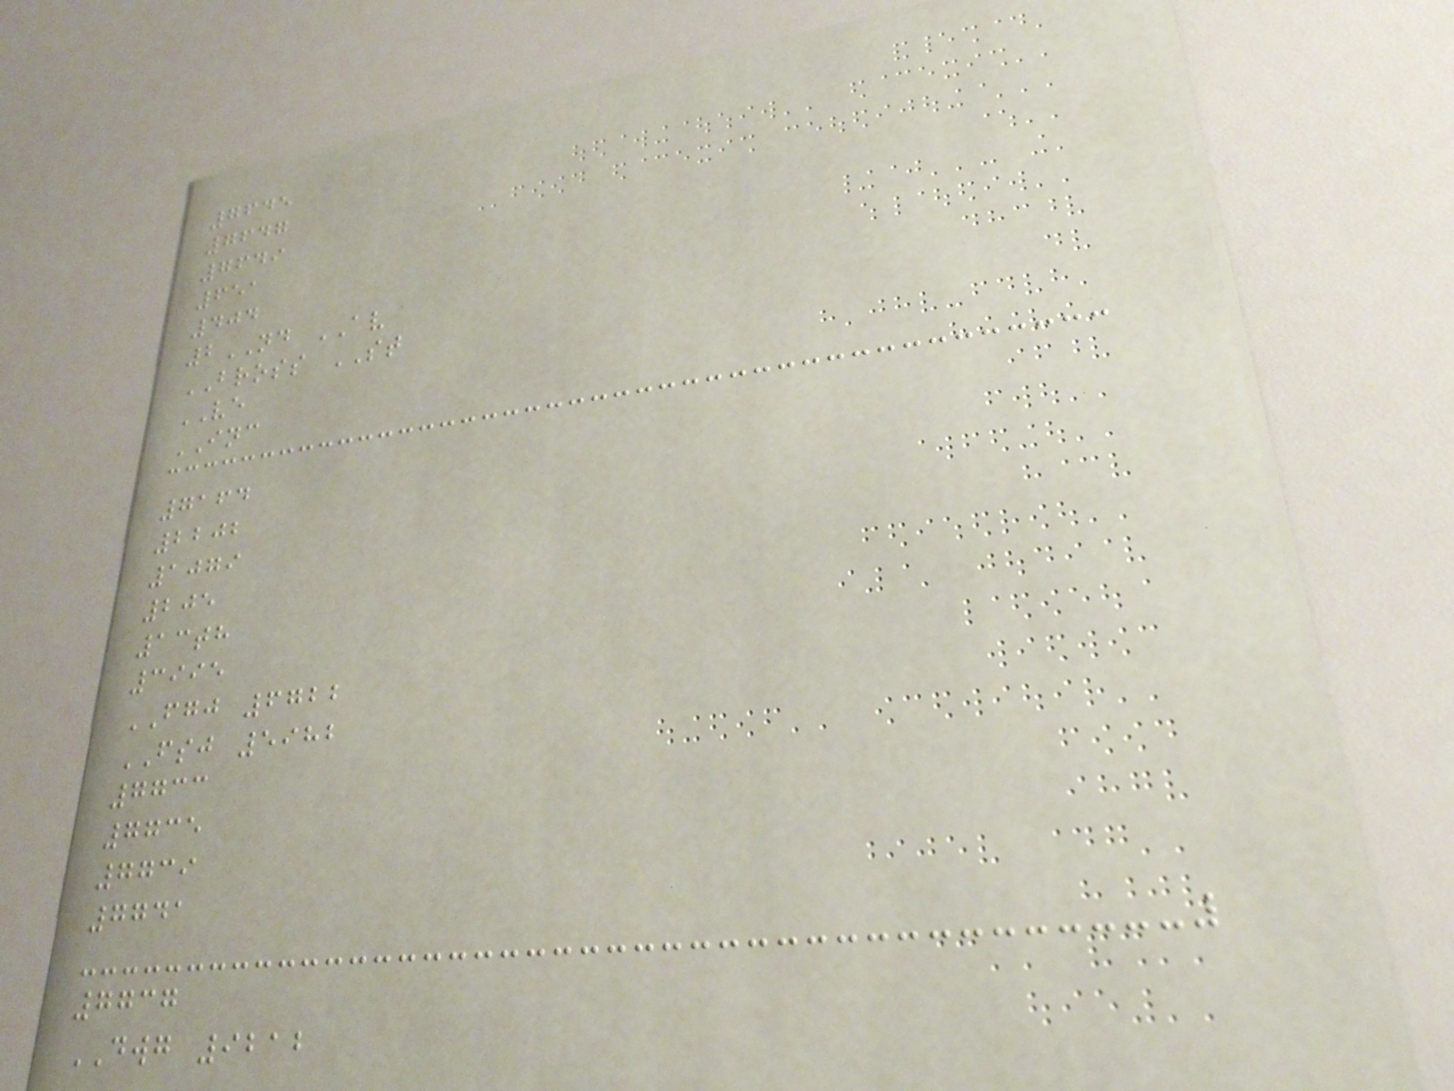7645
7647
7649
651
404
2ND AV
BROSS ST
VE
INC
7164
2202
1079
205
13th
3995
FGJ 6722
FSJ 5982
7733
7735
7739
7741
7737
DWG 9212
